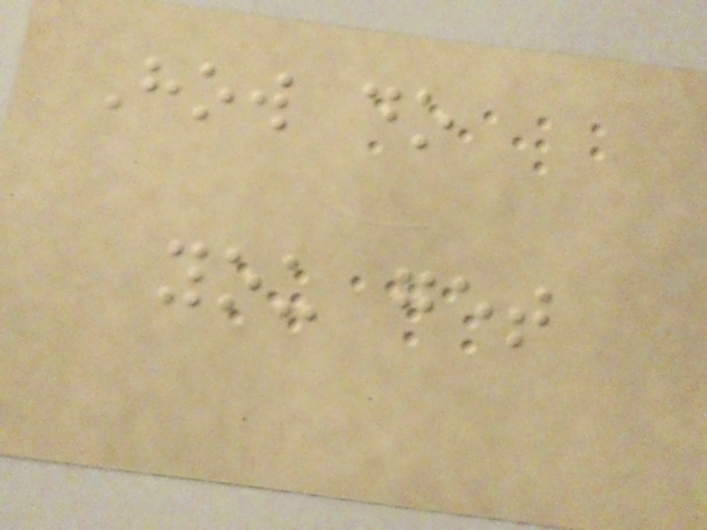How do
you get
